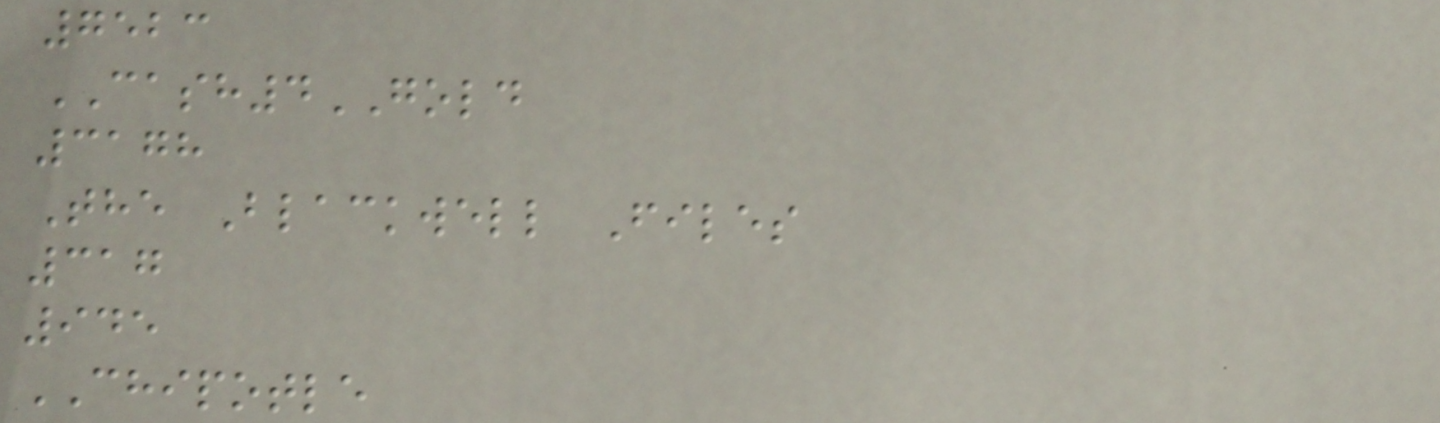7523
CASH4GOLD
3178
The Blackwell Files
317
945
CHIPOTLE
